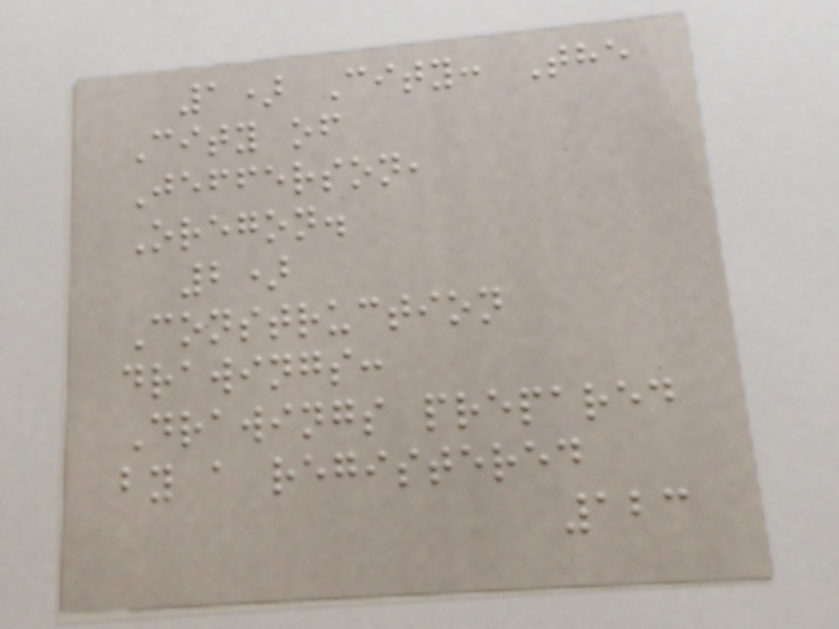1) City: The
City of
Jefferson,
Oregon.
2)
Construction
drawings:
Drawings prepared
by a registered
123
